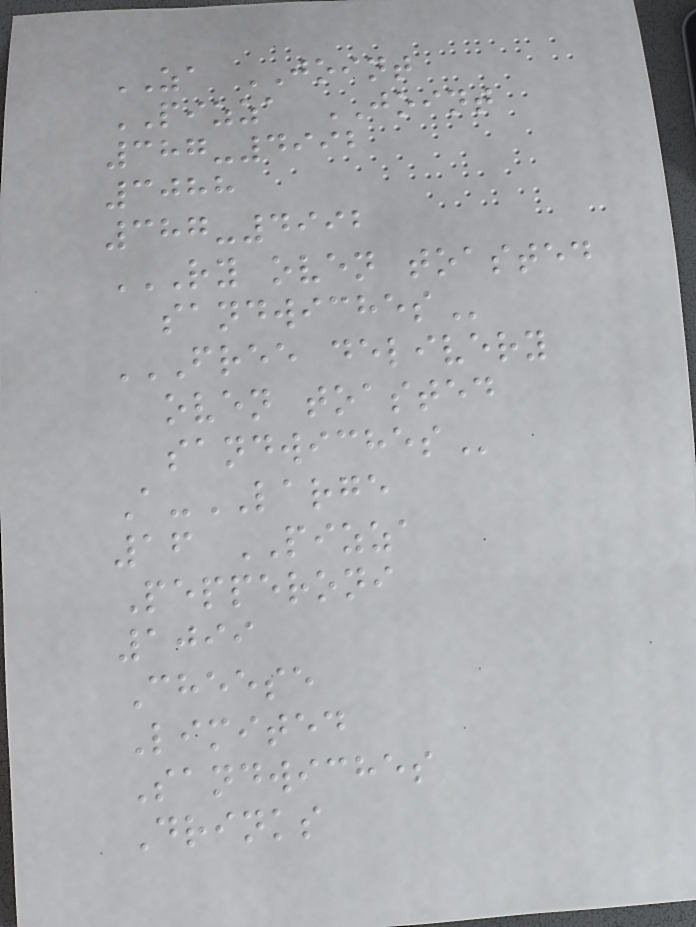ZA JOINT
PIZZA JOINT
387-4992
3088
387-4992
RY OVEN TOASTED
SANDWICHES
FREE DELIVERY
OVEN TOASTED
SANDWICHES
A-LARGE
16 PIZZA
Pepperoni
1099
Cheese
Limited
Sandwiches
Drinks
